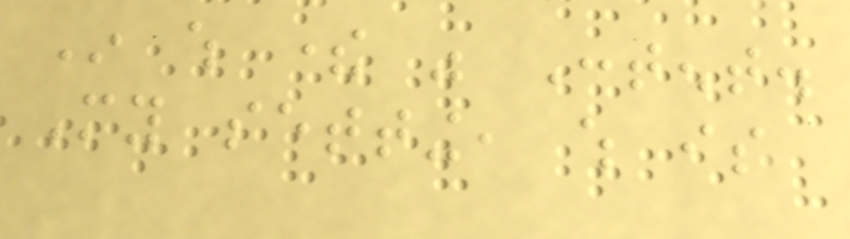In which there was Content.
My setting, which is
